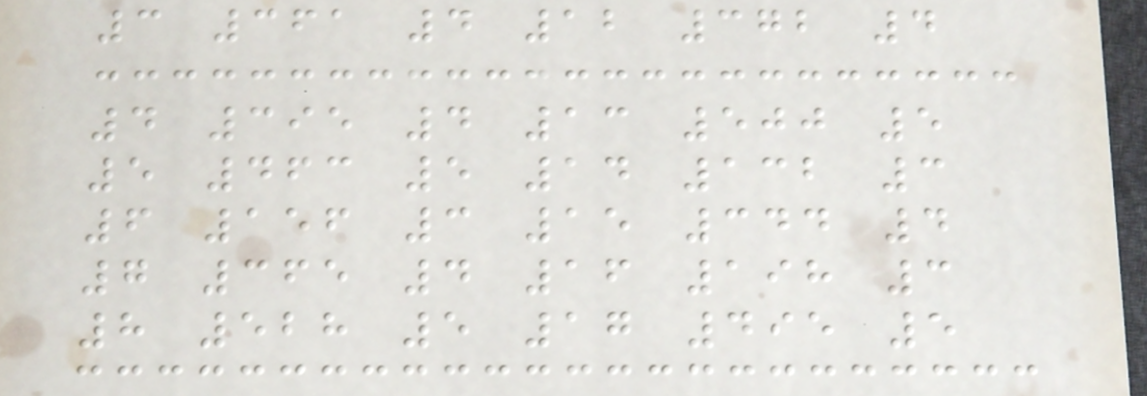3 361 4 12 372 4
4 395 4 13 500 5
5 463 5 14 132 3
6 156 3 15 344 4
7 365 4 16 198 3
8 528 5 17 495 5
